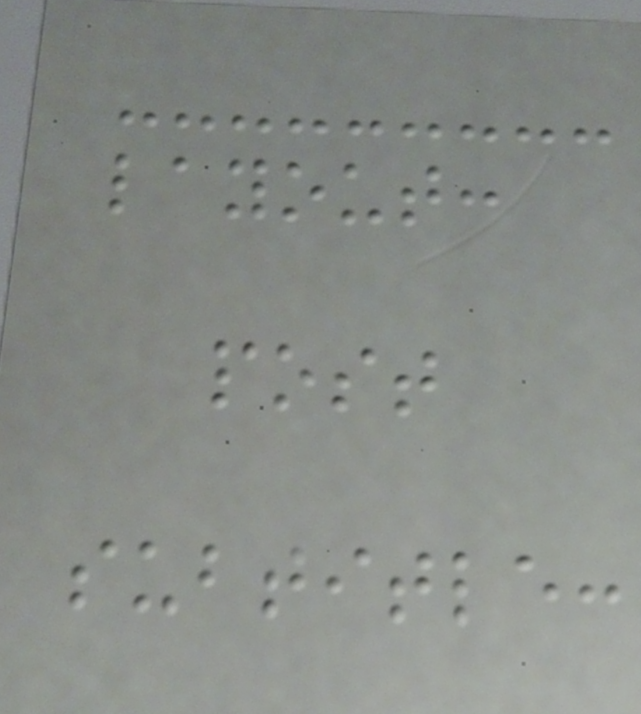layout:
post
subtitle:
